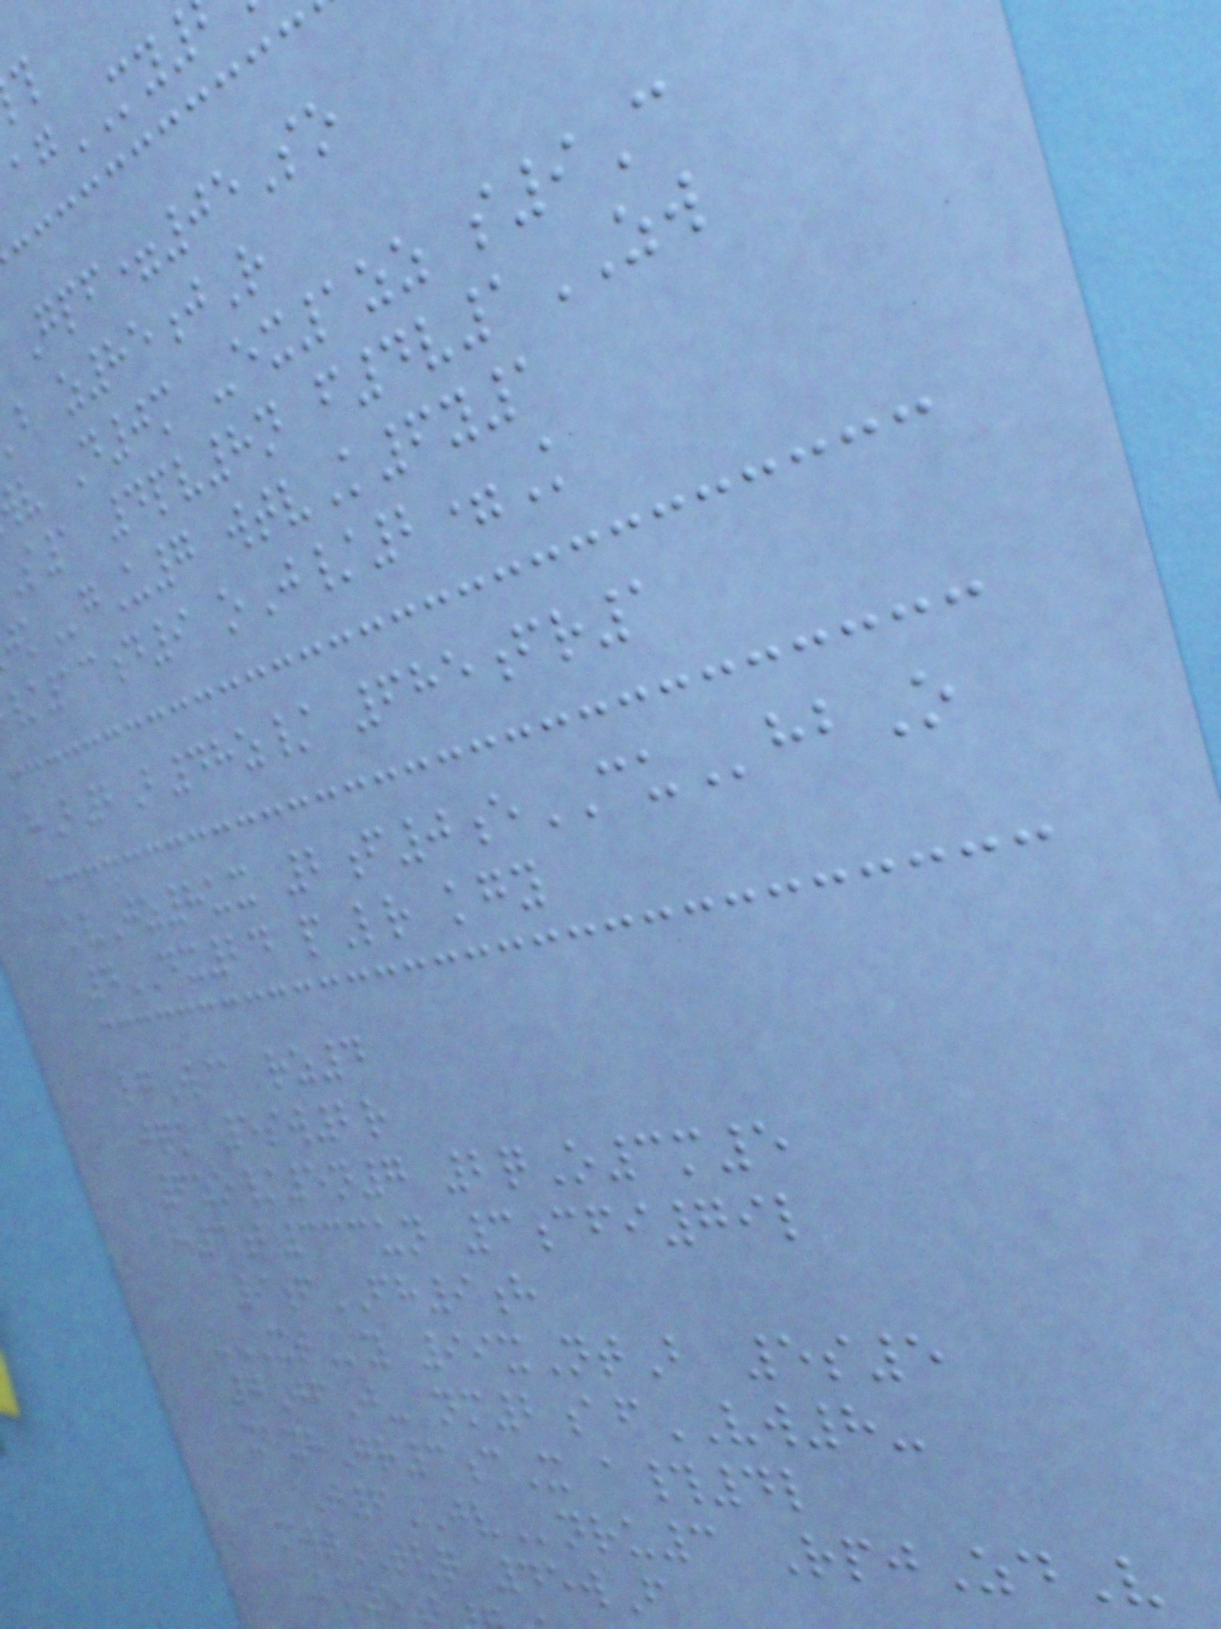Gpf=05So
b z85jR
v D0m -ex1zz s9C
s1 4pv8n f4v1ZW
gU7 wtvK6y1
/13d9 oJ/2=K
hB2B48z/ 685fr1
kvJz8ux 2f0eCUhbO
4DX24 pLr kgy
lgW@ rz4
jqk 5sw2r
6zo/5n7 2qO3m5
h3b333un 3cfi79l
9fFH9h
uXTy 99xNtB 5s5
7JfJ- nm2afVW8-
xbxhGr3cX a#4l
J6JVnru3 RpjZdV
mwtTVQ 45wF
